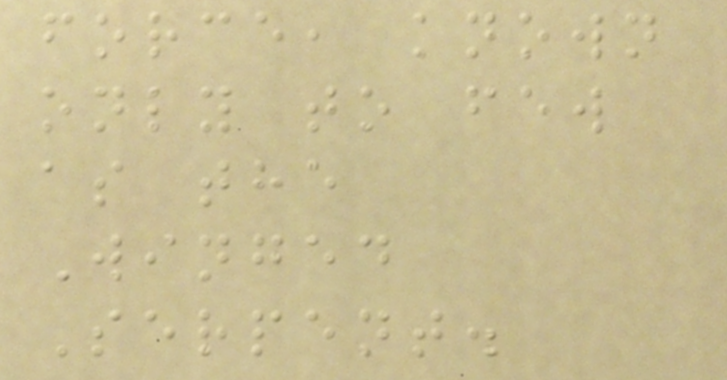force, known
only to few
as the
Winged
Serpent.
